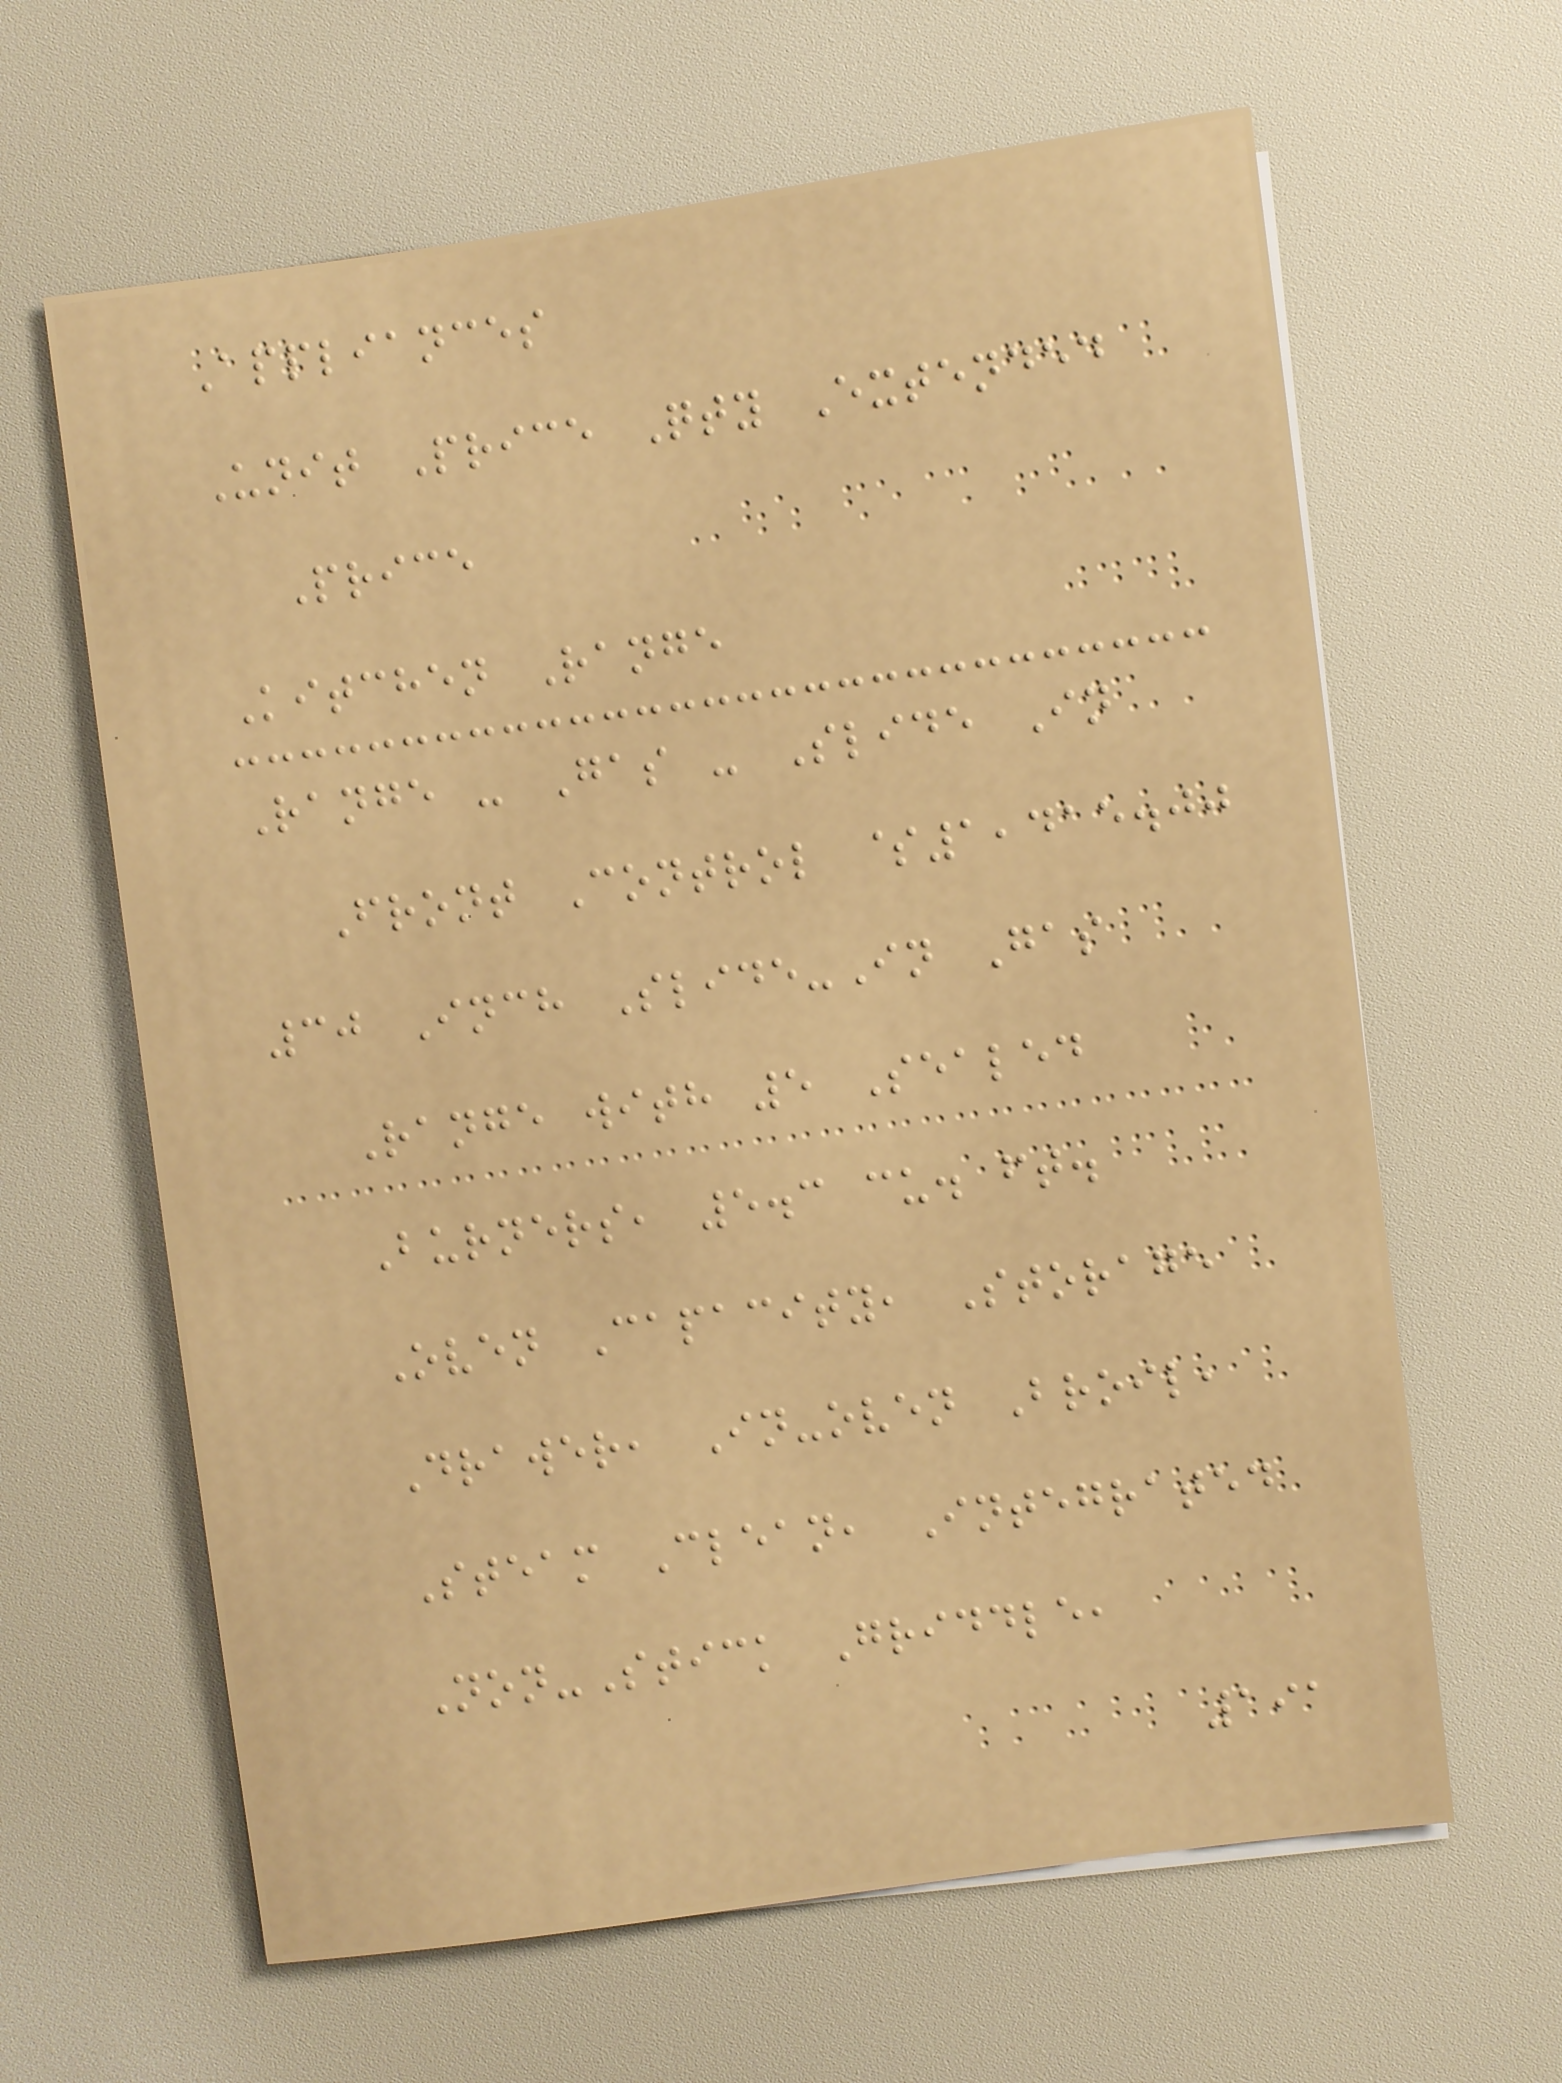Appliances
Unit Price Qty Extended
Price
Kitchen Range
Range - Gas - Slide In
Front Control $1,415.00
30 Inch Slide-In Gas
Range with 5 Sealed
Burners, 5.3 cu. ft.
Oven Capacity, Storage
Drawer, In-oven Broil,
Steam Clean, Integrated
Non-Stick Griddle,
191
